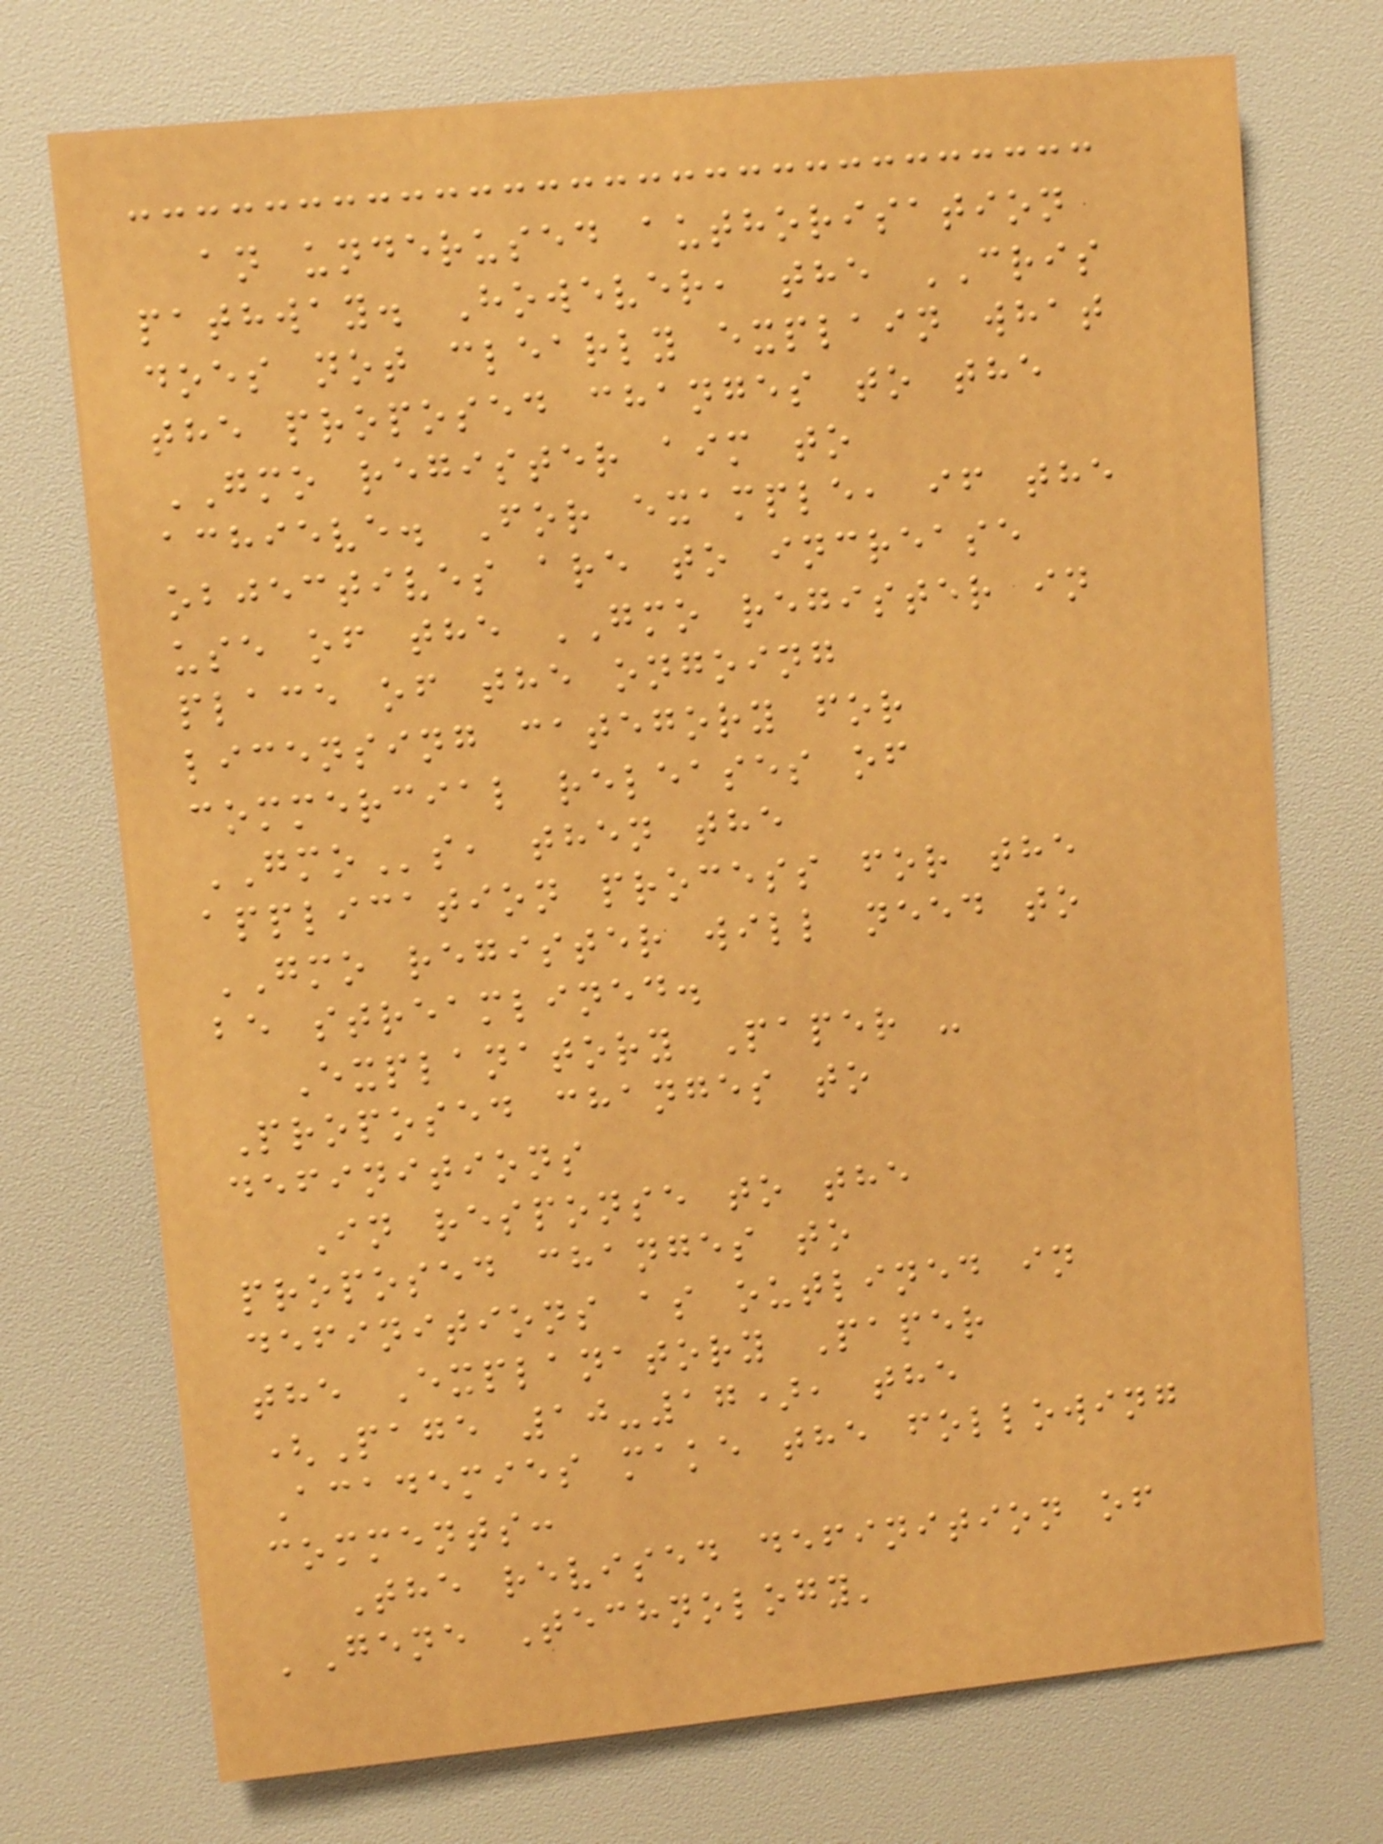an underused authorisation
pathway. However, the CRIS
does not clearly explain what
the proposed changes to the
GMO register aim to
achieve. For example, if the
objectives are to increase
use of the GMO register in
place of the ongoing
licensing category for
commercial releases of
GMOs, then the
application process for the
GMO register will need to
be streamlined.
Explanatory Paper -
Proposed changes to
definitions
In response to the
proposed changes to
definitions as outlined in
the Explanatory Paper
(Page 10-17), the
Academies make the following
comments:
The revised definition of
'Gene Technology'
